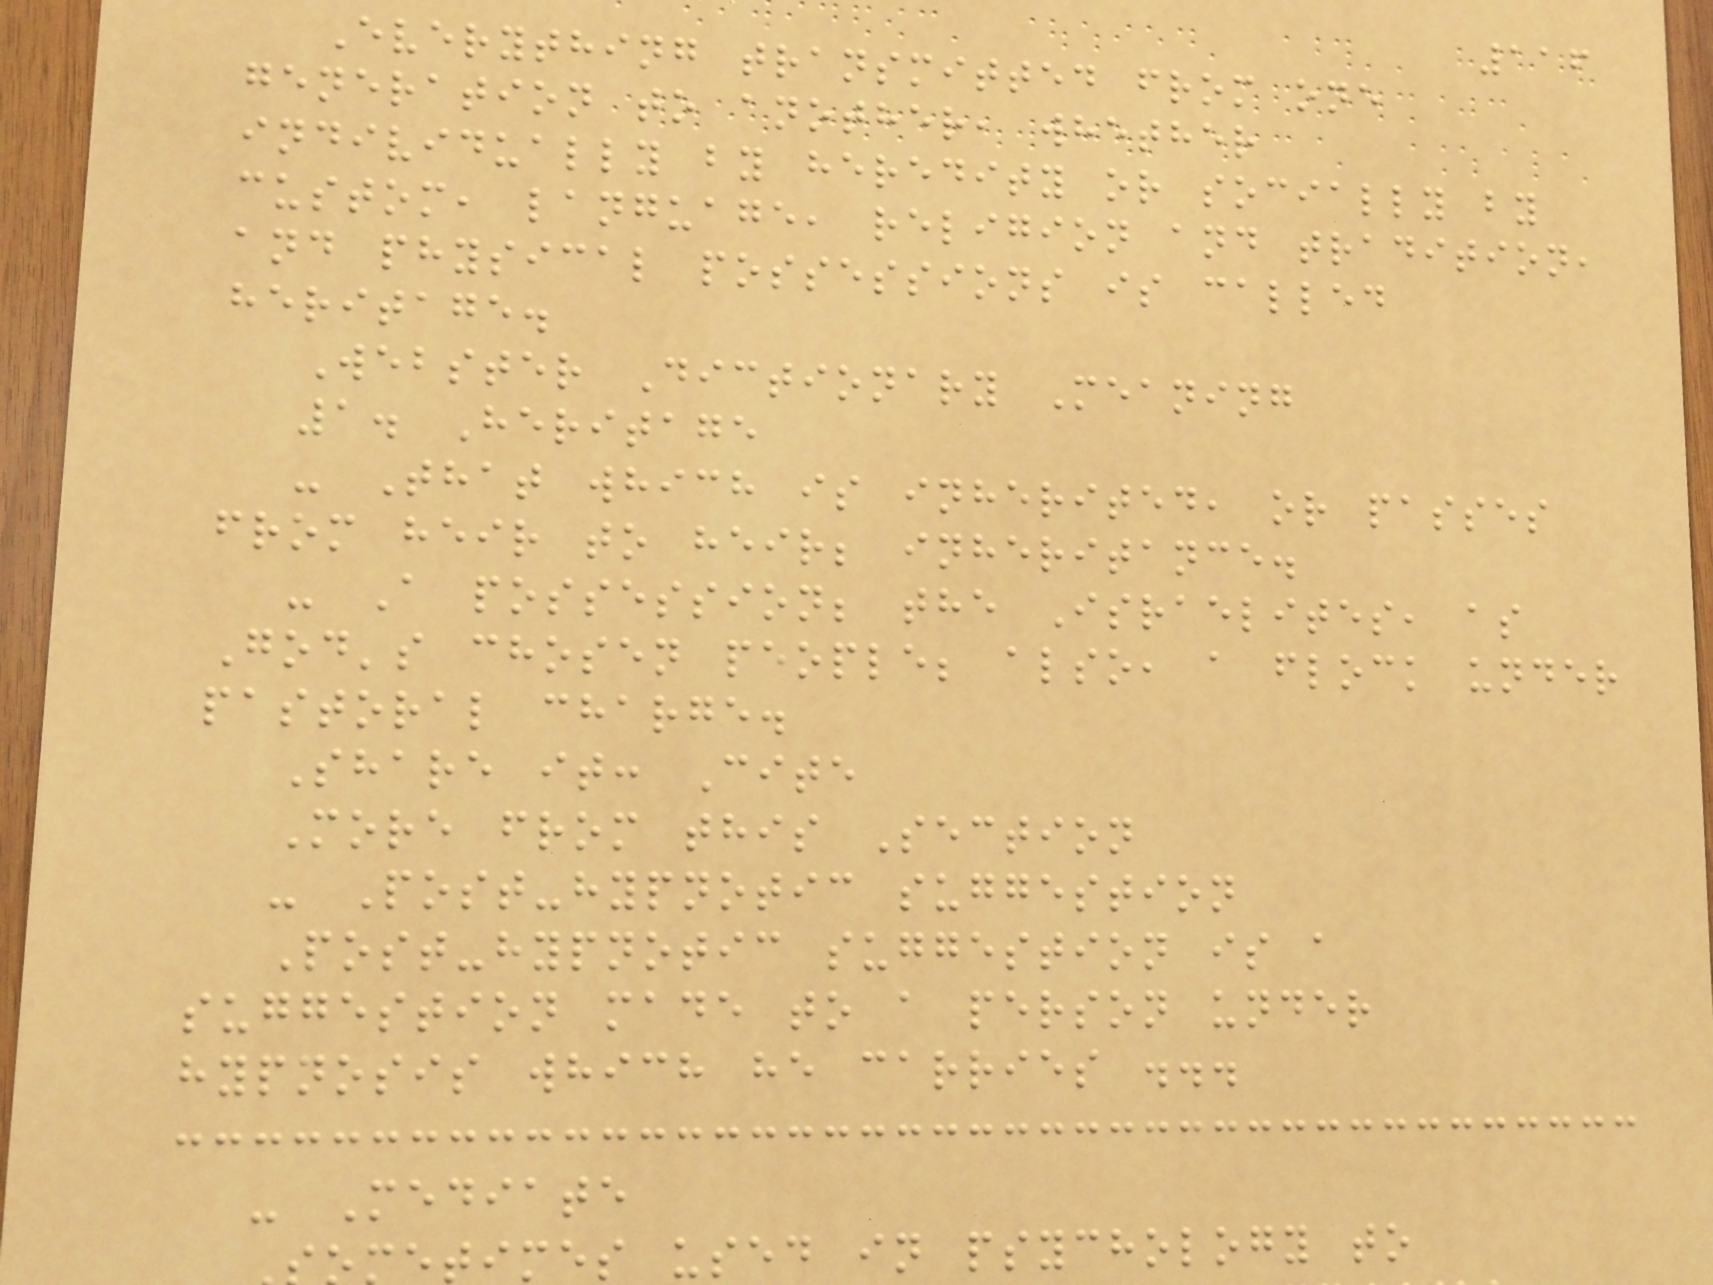116
Everything transmitted from one
generation to another, whether
individually by heredity or socially by
custom, language, religion and tradition,
and physical possessions is called
heritage.
Webster Dictionary Meaning
1. Heritage
- That which is inherited, or passes
from heir to heir; inheritance.
- A possession; the Israelites, as
God's chosen people; also, a flock under
pastoral charge.
Share it: Cite
More from this Section
- Post-hypnotic suggestion
Post-hypnotic suggestion is a
suggestion made to a person under
hypnosis which he carries ...
- Mediate
times used in psychology to
